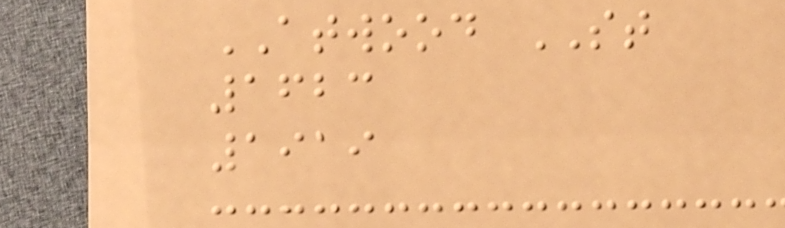ATWOOD ST
1623
1919
